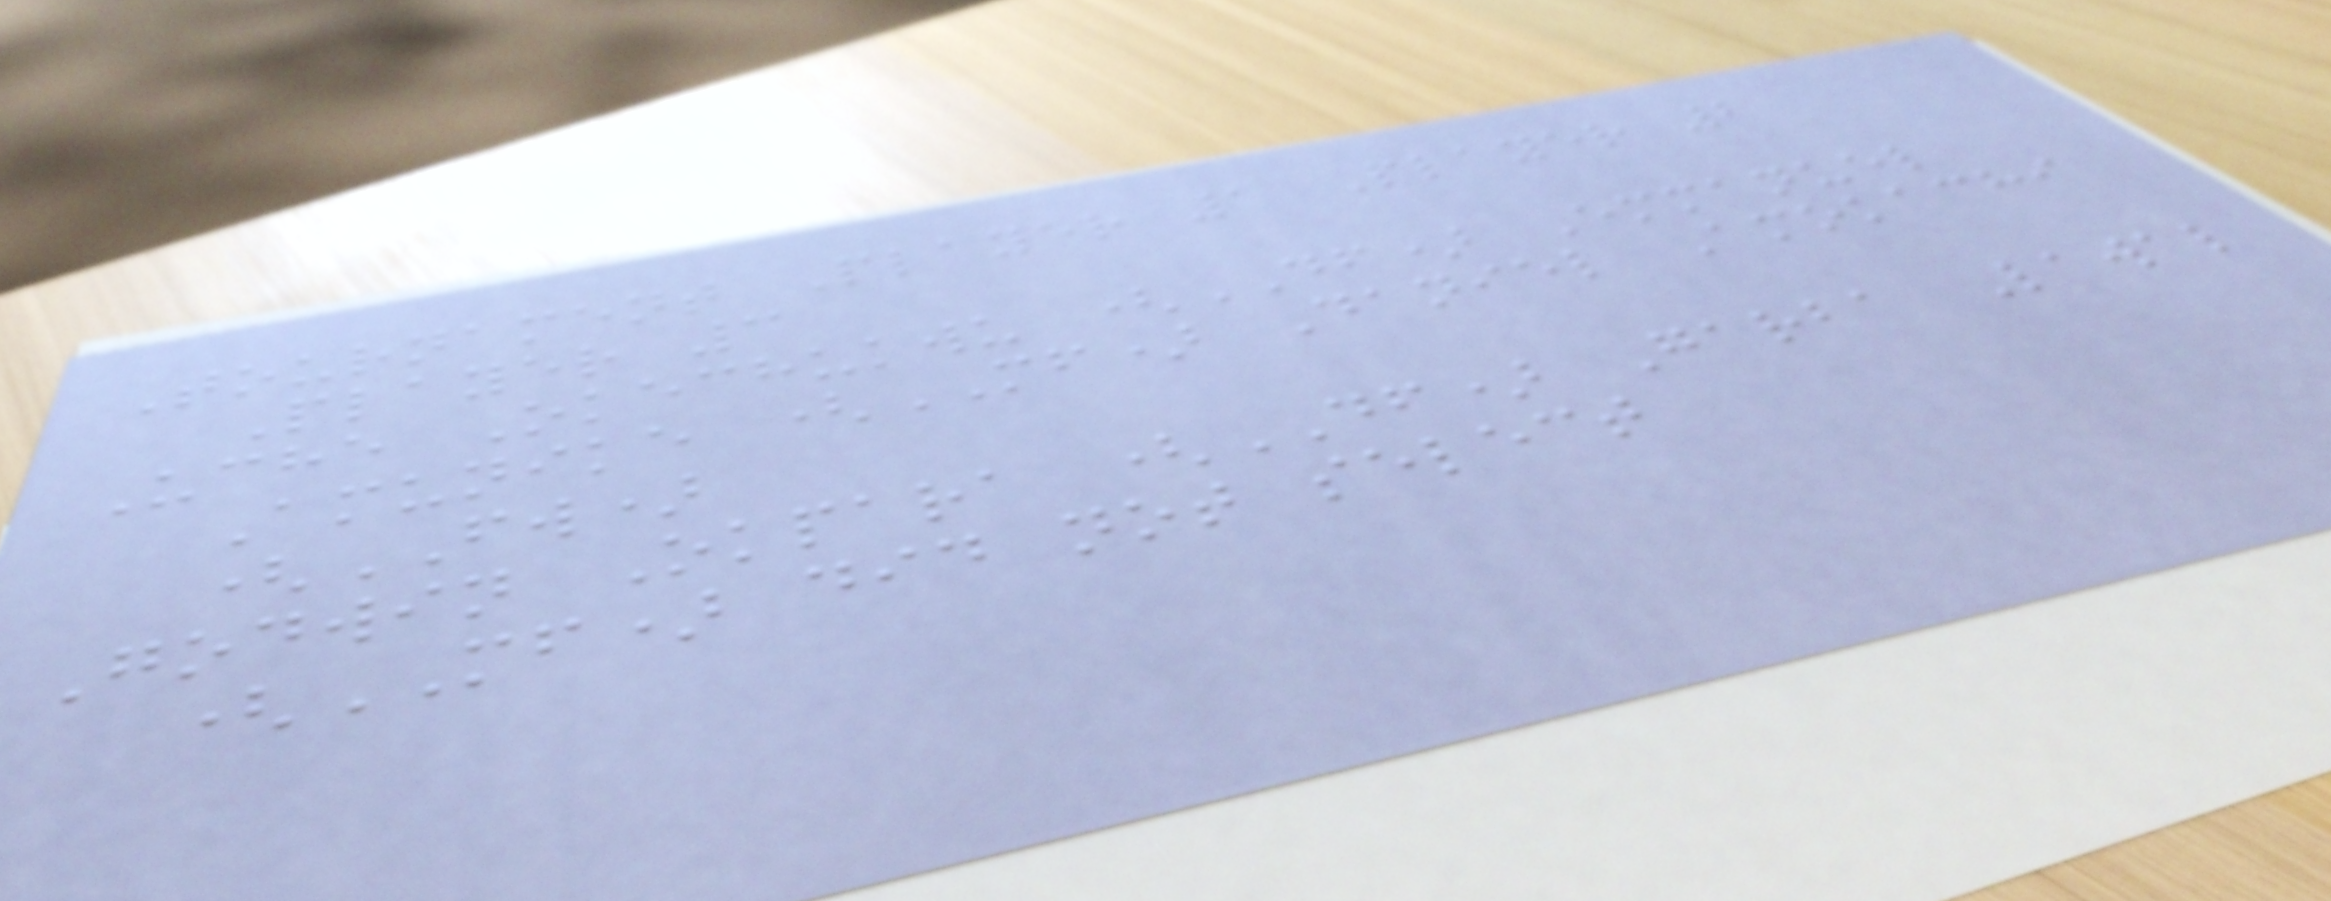Tournament Player 1 Player 2
Player 3
Uche Okechukwu (DF) Emmanuel
Amunike (MF) Daniel Amokachi
(FW)
Godwin Okpara (DF) Garba Lawal
(MF) did not select
